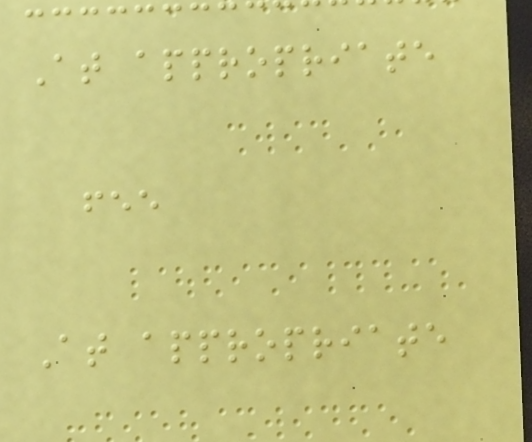At appropriate
fee
At appropriate
